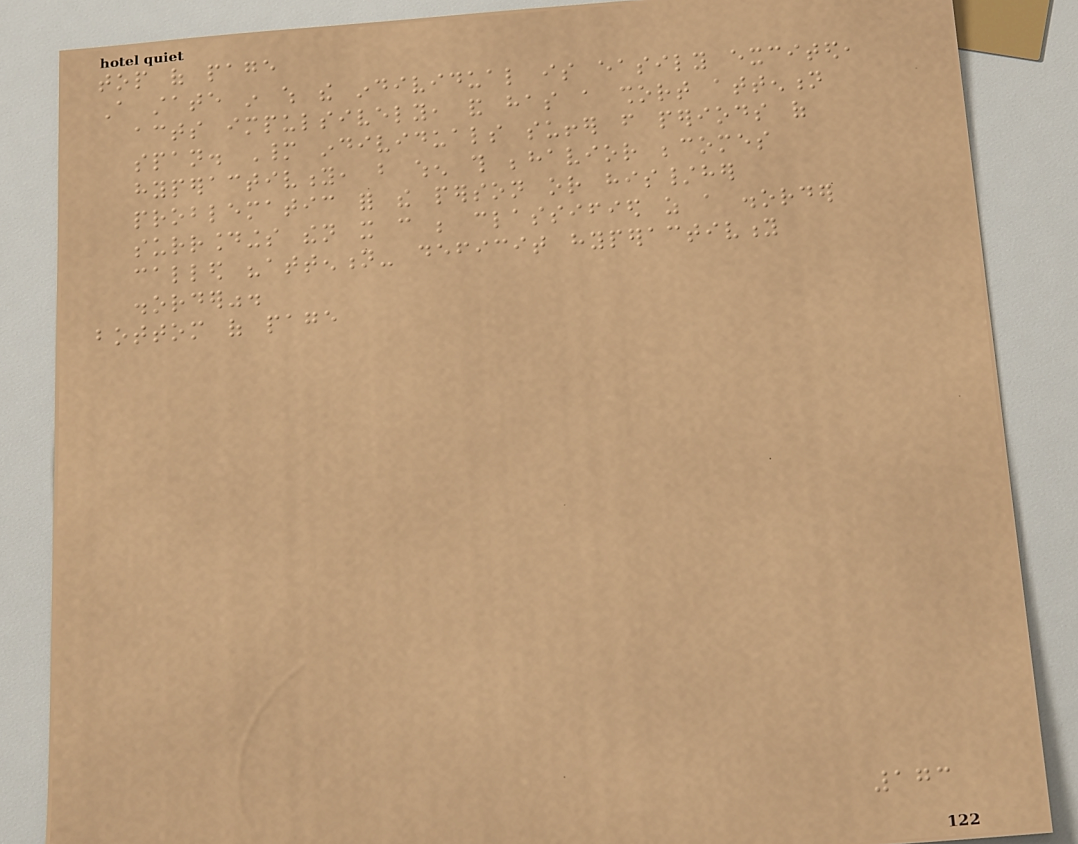top of page
A state in which the individual is easily excited,
acts impulsively, and has a short attention
span. Many individuals suffer from periods of
hyperactivity, but when this behavior becomes
problematic for the person or his/her
surroundings then it can be classified as a disorder
called "attention- deficit hyperactivity
disorder".
bottom of page
173
